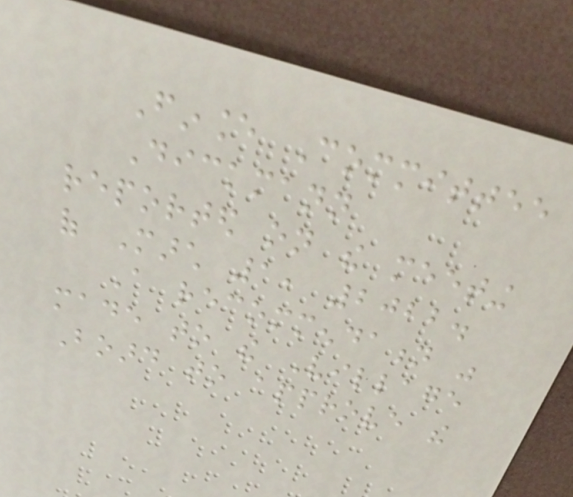Finance Committee
Dickmann
reported on the meeting
of March 1, 2022.
A recommendation was
made to the Village
Board to approve the
